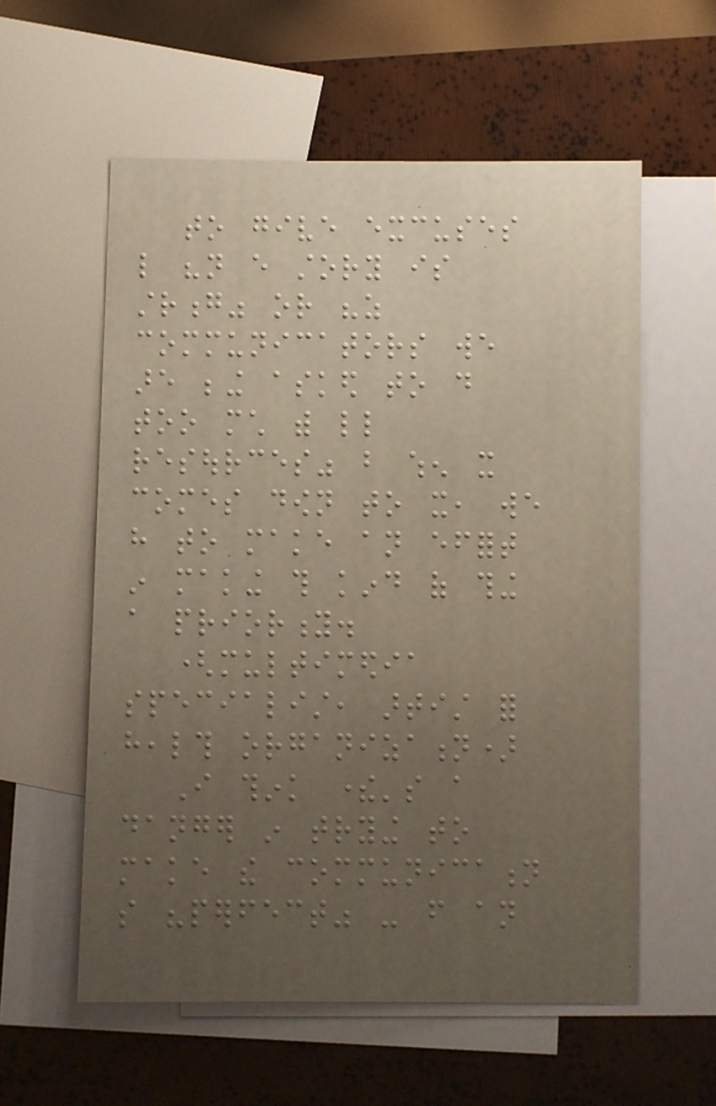to give excuses
like "not every story is
strong" or "as
communicators we
are being asked to do
too much with little
resources" but when it
comes down to it, we
have to make an effort
in making this kind of thing
a priority.
(multimedia
specialist, artist for
health organization)
I think there's a
danger in trying to
make the communication
so "perfect" - from an
